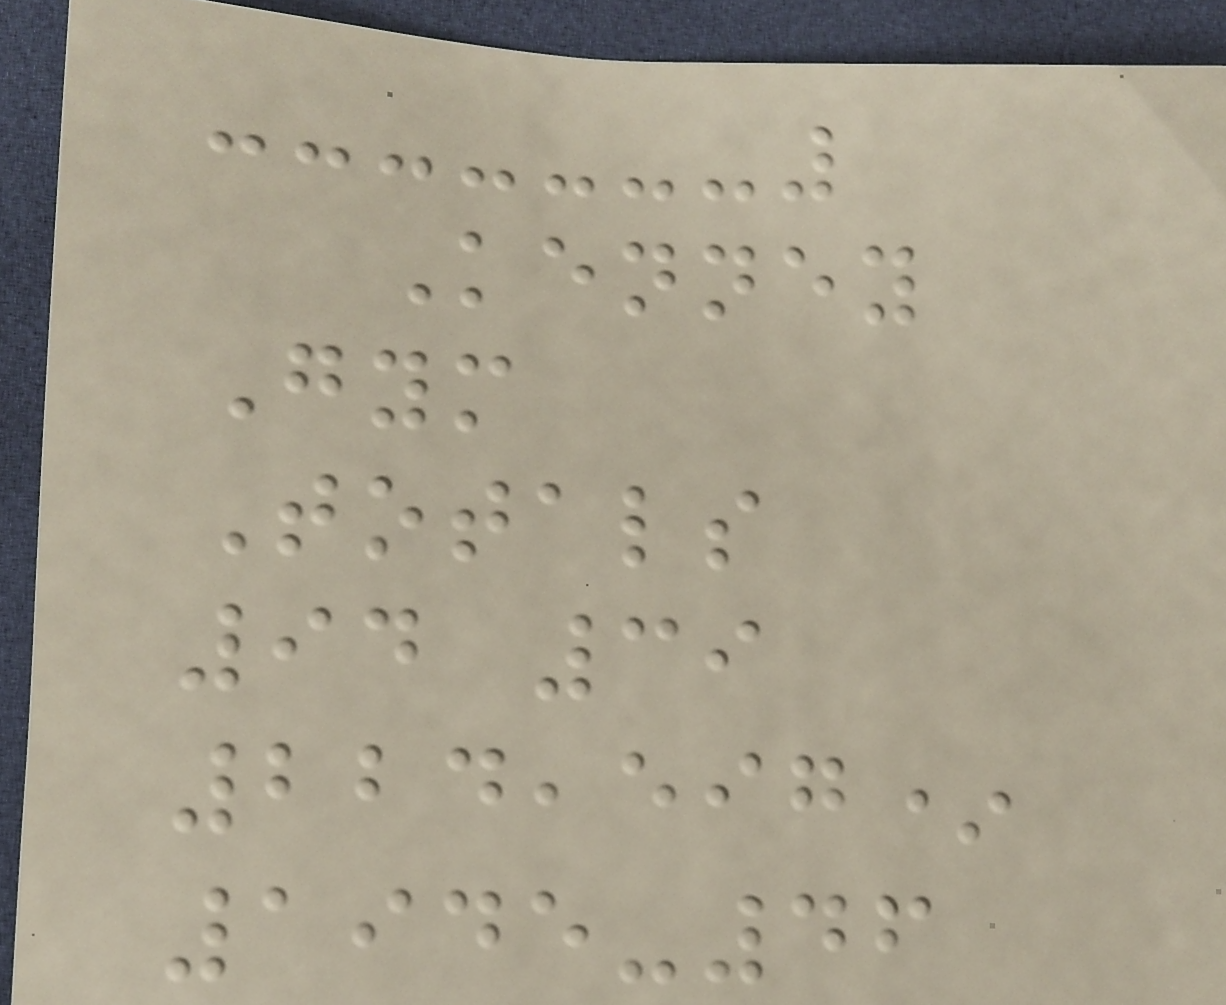Kenney
Gym
Totals
94 39
224,597*
1945-46
